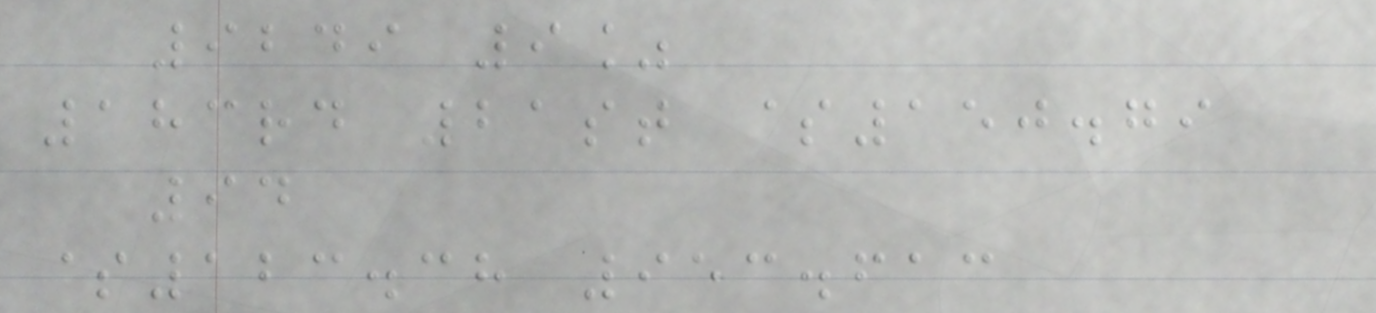9249 9%
183rd 21st $150.79
94
$123.38 953.613
